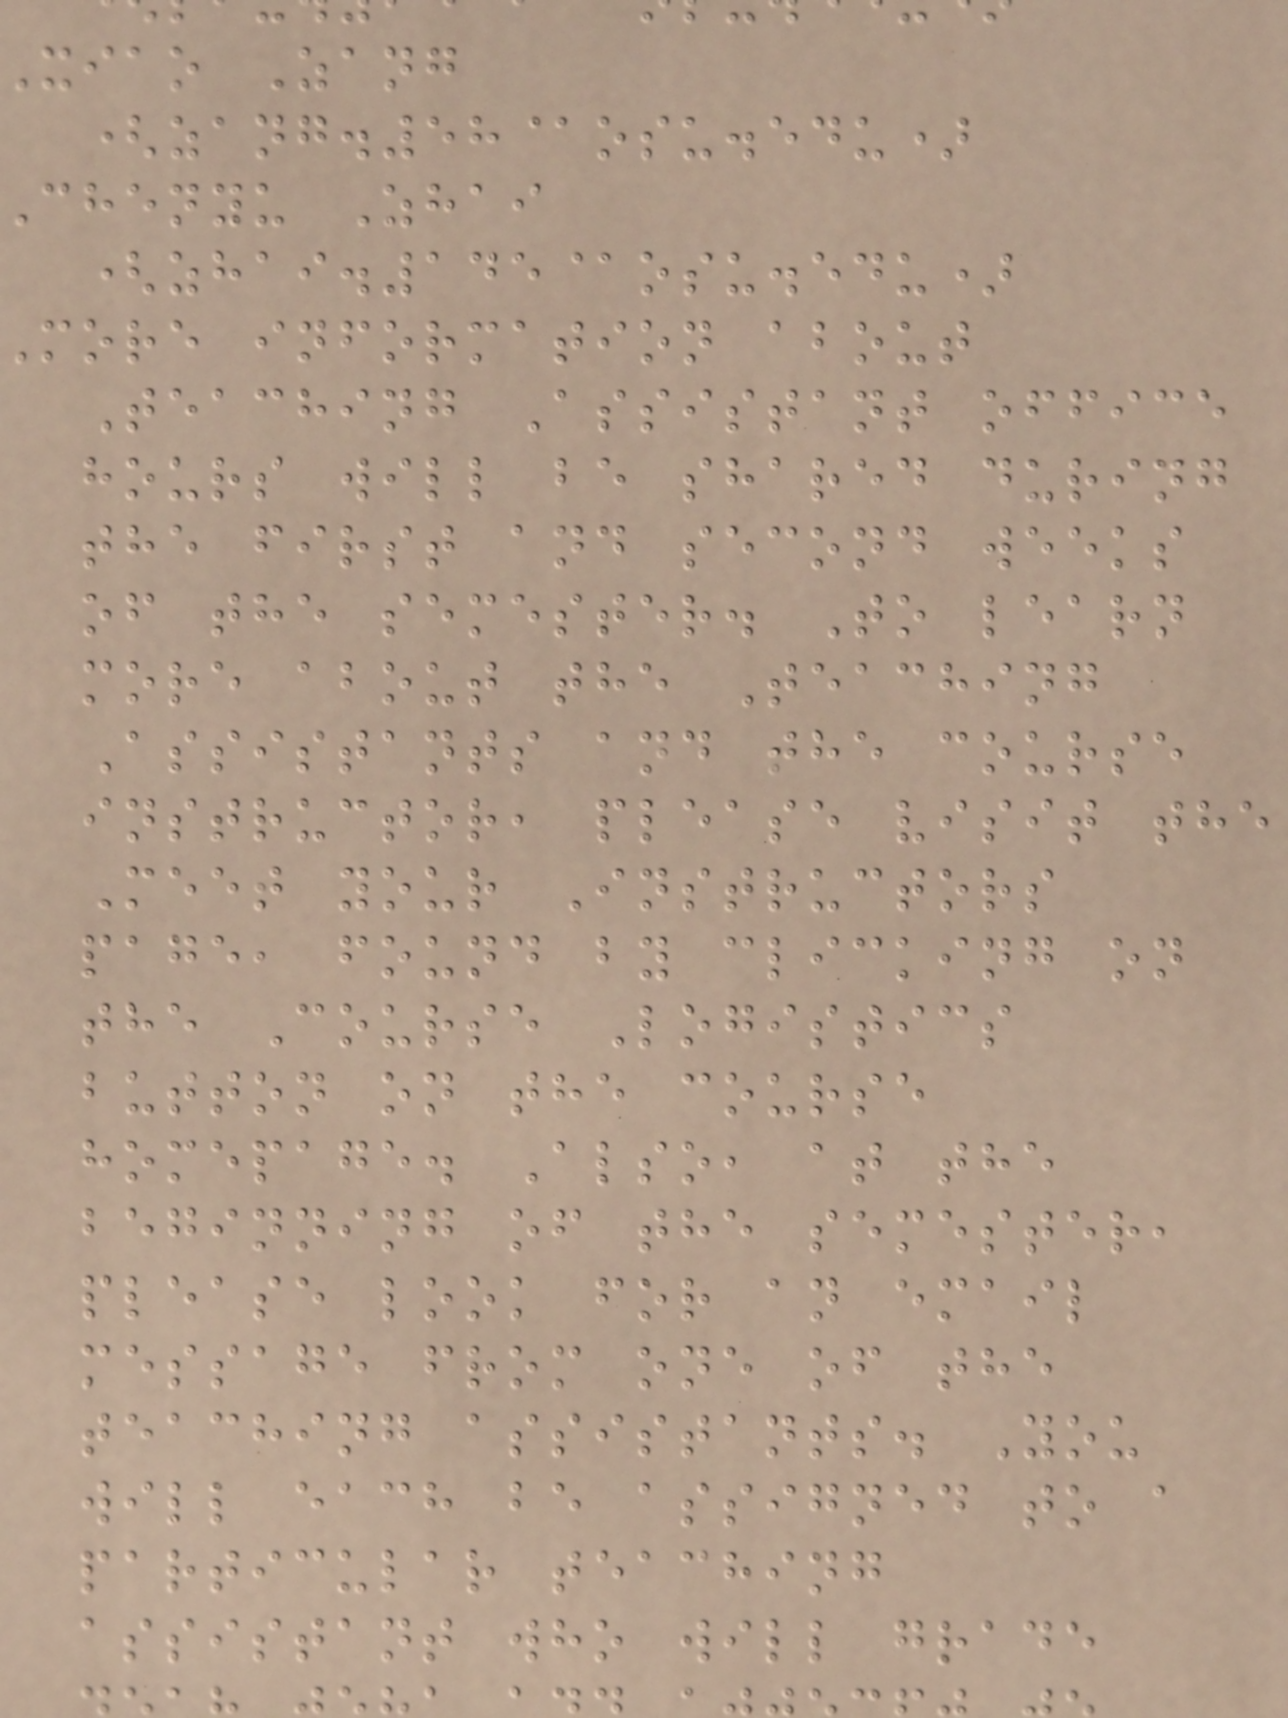xiao Zang
(zang.58@osu.edu)
chenyu Zhai
(zhai.145@osu.edu)
more information about
Teaching Assistant office
hours will be shared during
the first and second weeks
of the semester. To learn
more about the Teaching
Assistants and the course
instructor, please visit the
Meet your Instructors
page, found by clicking on
the Course Logistics
button on the course
homepage. Also, at the
beginning of the semester,
please look for an email
message from one of the
teaching assistants. You
will each be assigned to a
particular teaching
assistant who will grade
